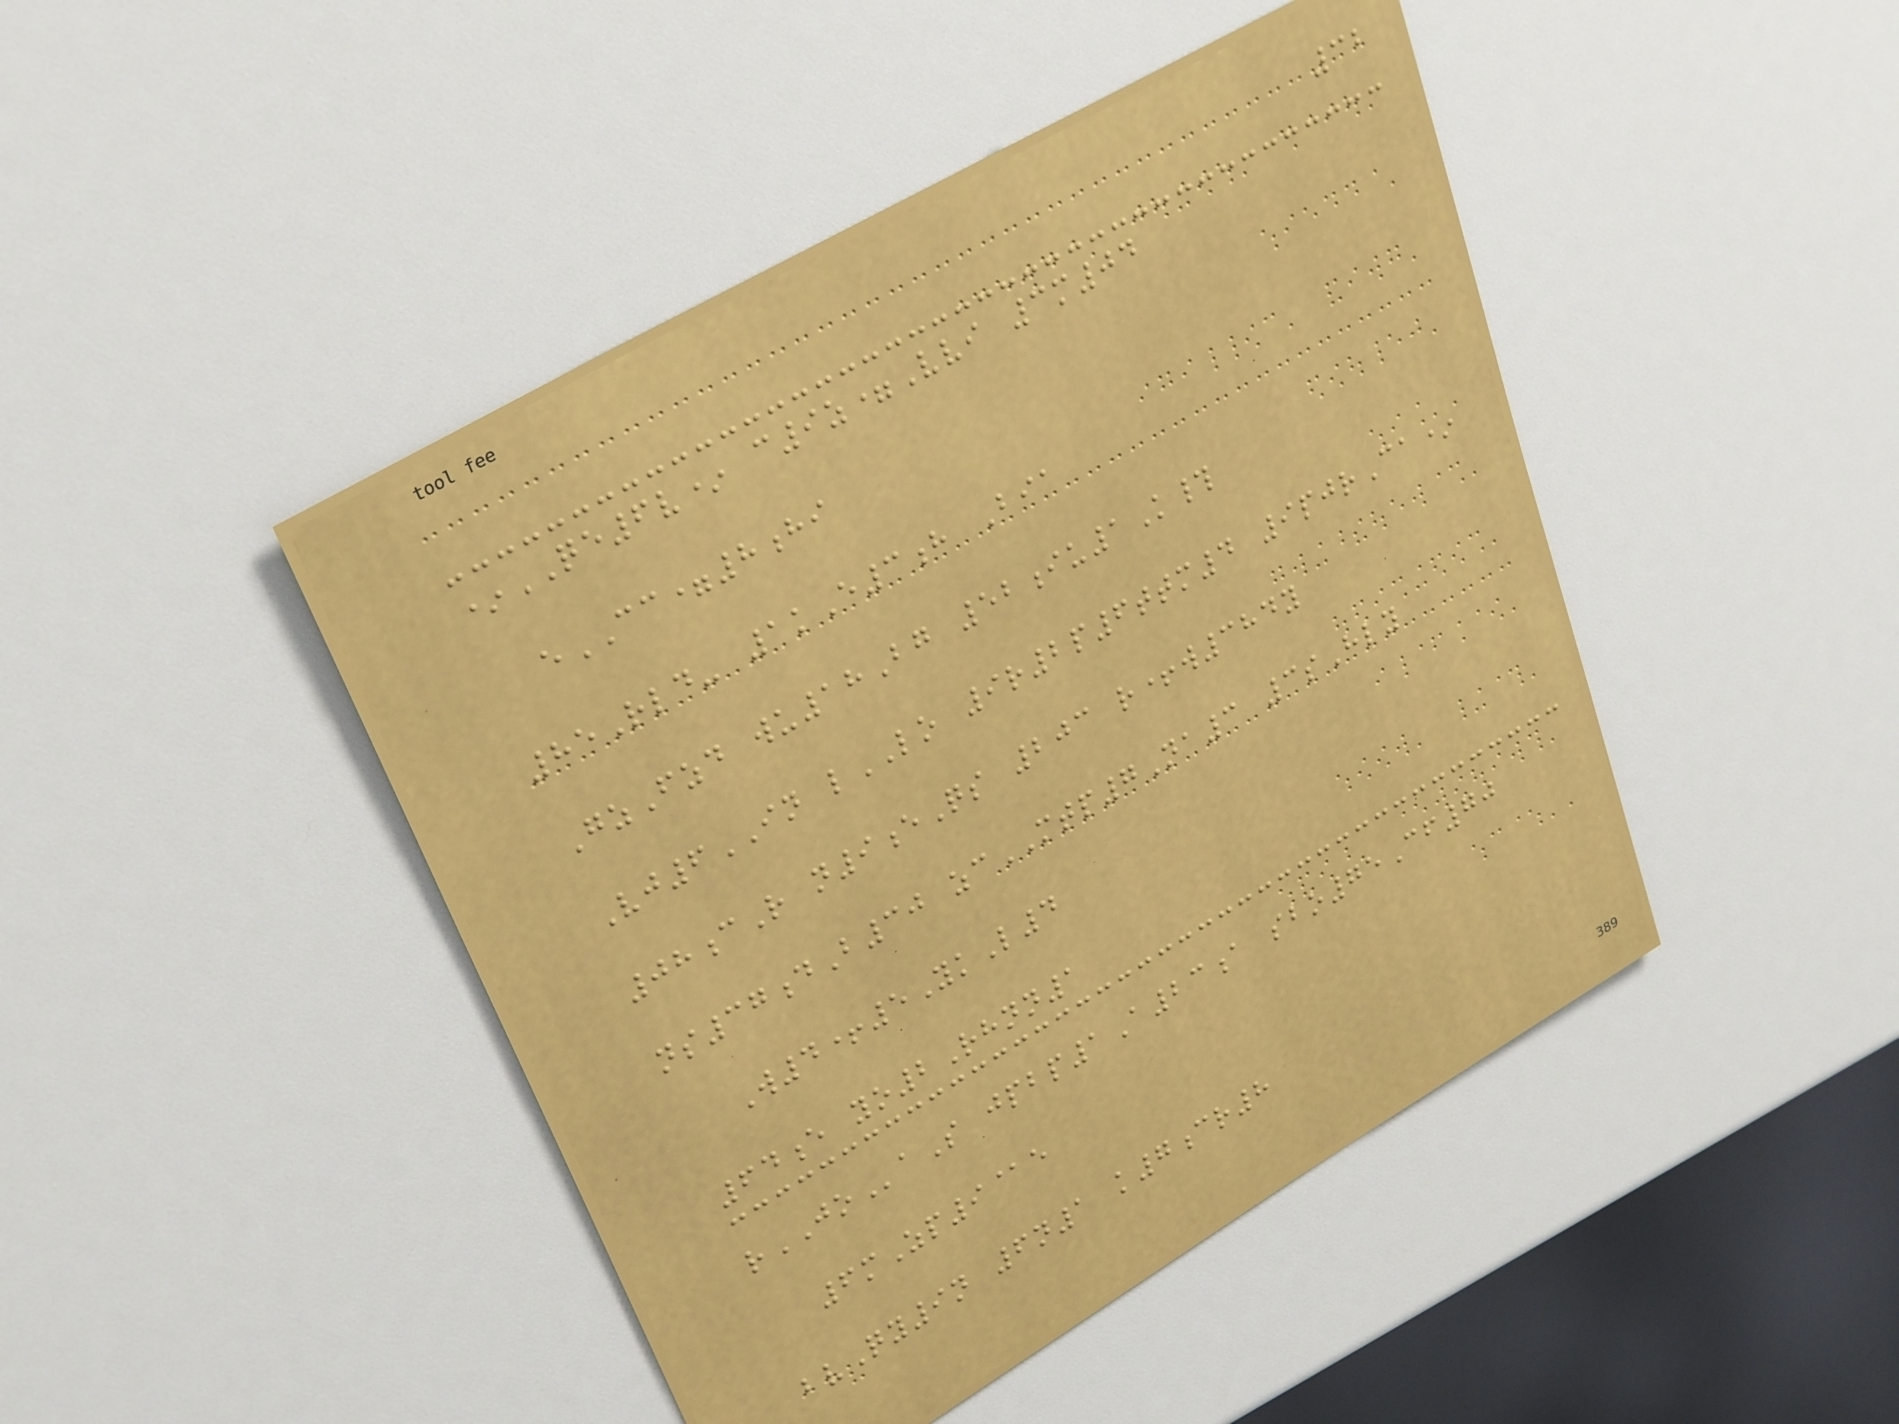32
*QE6v* c9z=Vvi 3m04
eCC=8hi
85Rld- 1kE3h Bia
GzFzd wu18Bg 52iu1K#
Vj6IN lLO 9r2p6ttm4 9pjrCa*
08cR n9eQs 203 r+w384y
ns37dB30 zcMTP7Na3 3sHly
W4+5YkL4
64e yo2Rhnn1
rJOaS jpbp1A23a sbo75Cf70
6mZp9@e
bvQy9n 6n1 k7cr8
